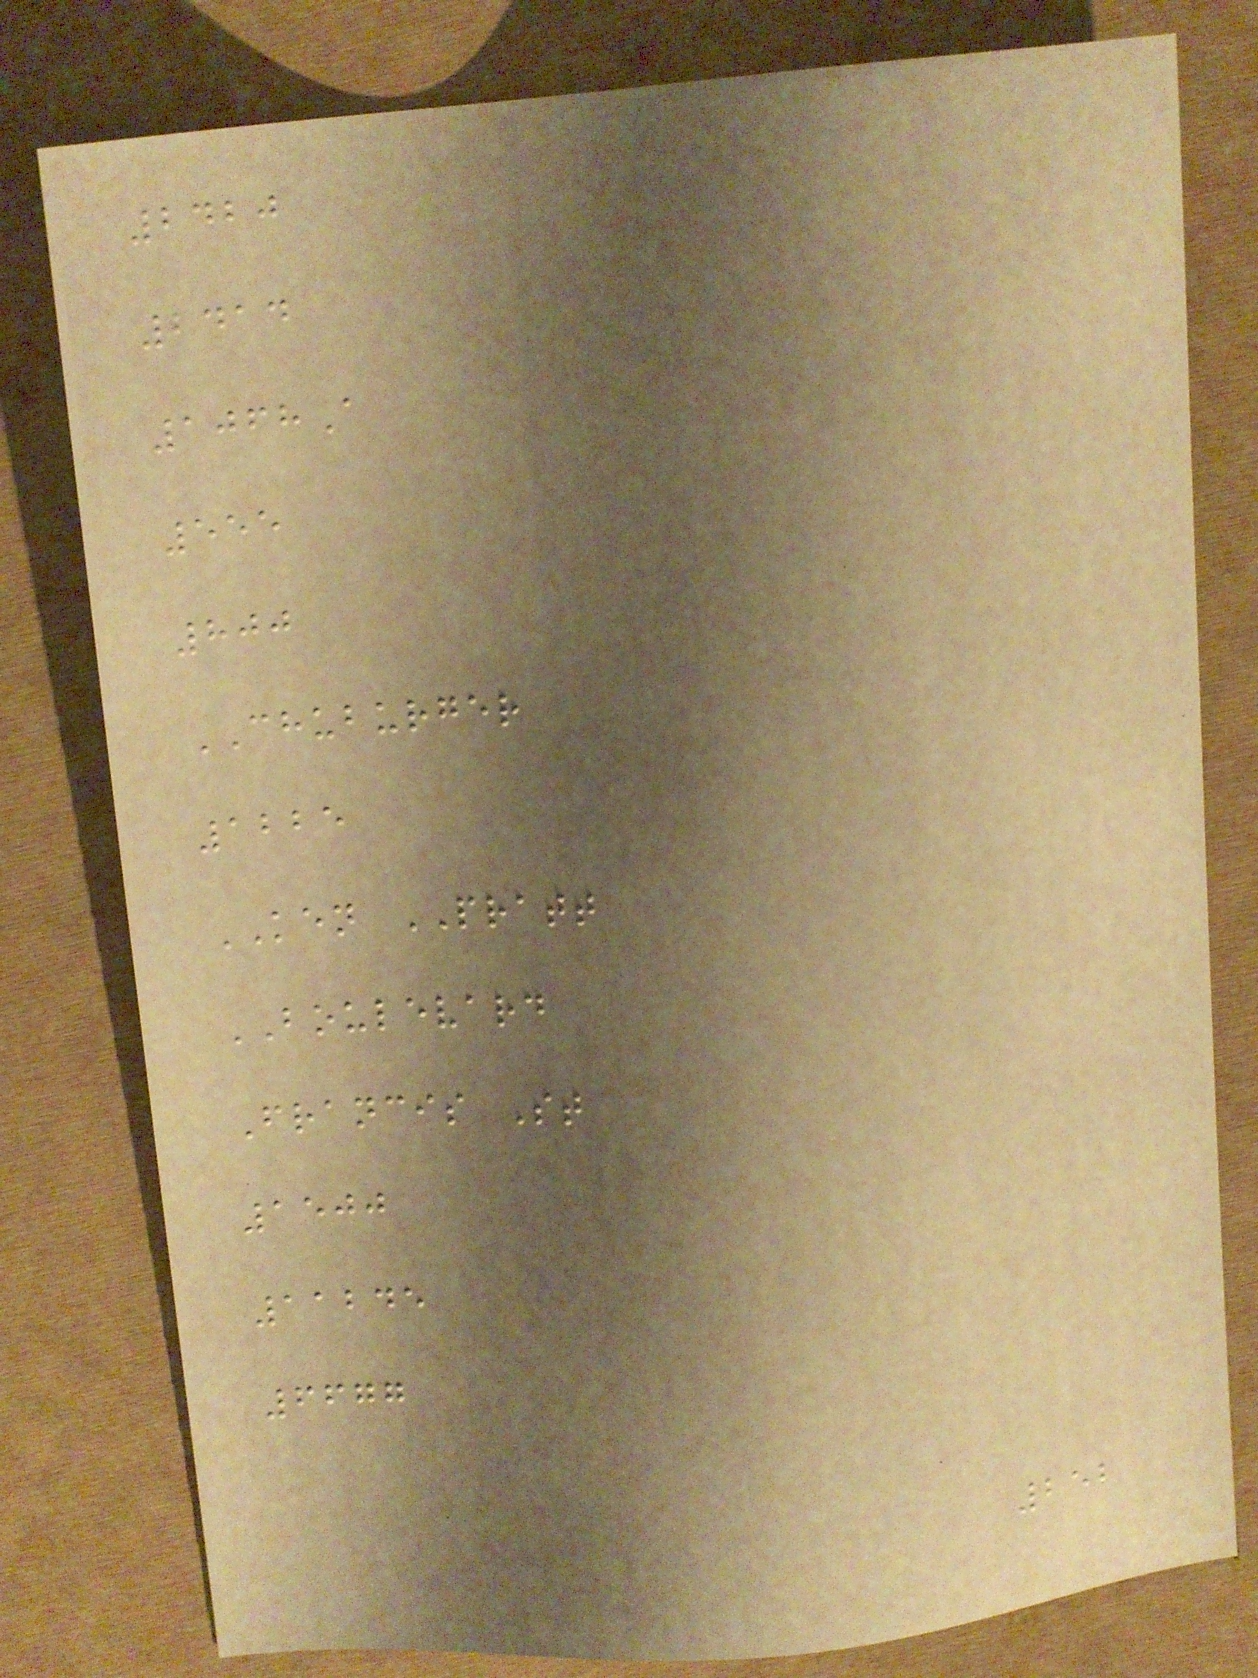2420
2414
1068A
555
800
CHUBURGER
1225
KEN PRATT
BOULEVARD
Francis St
1500
11245
6677
252
